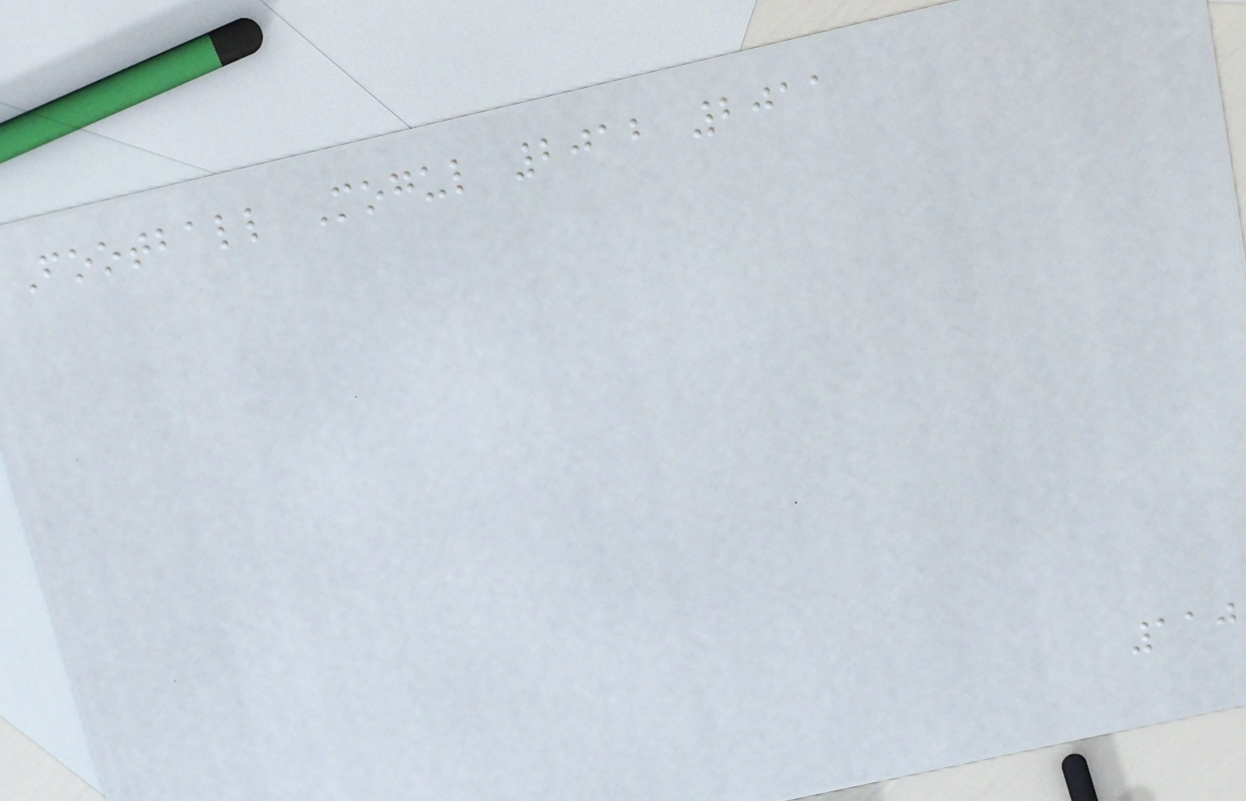Football Mogul 2012 2011
110
